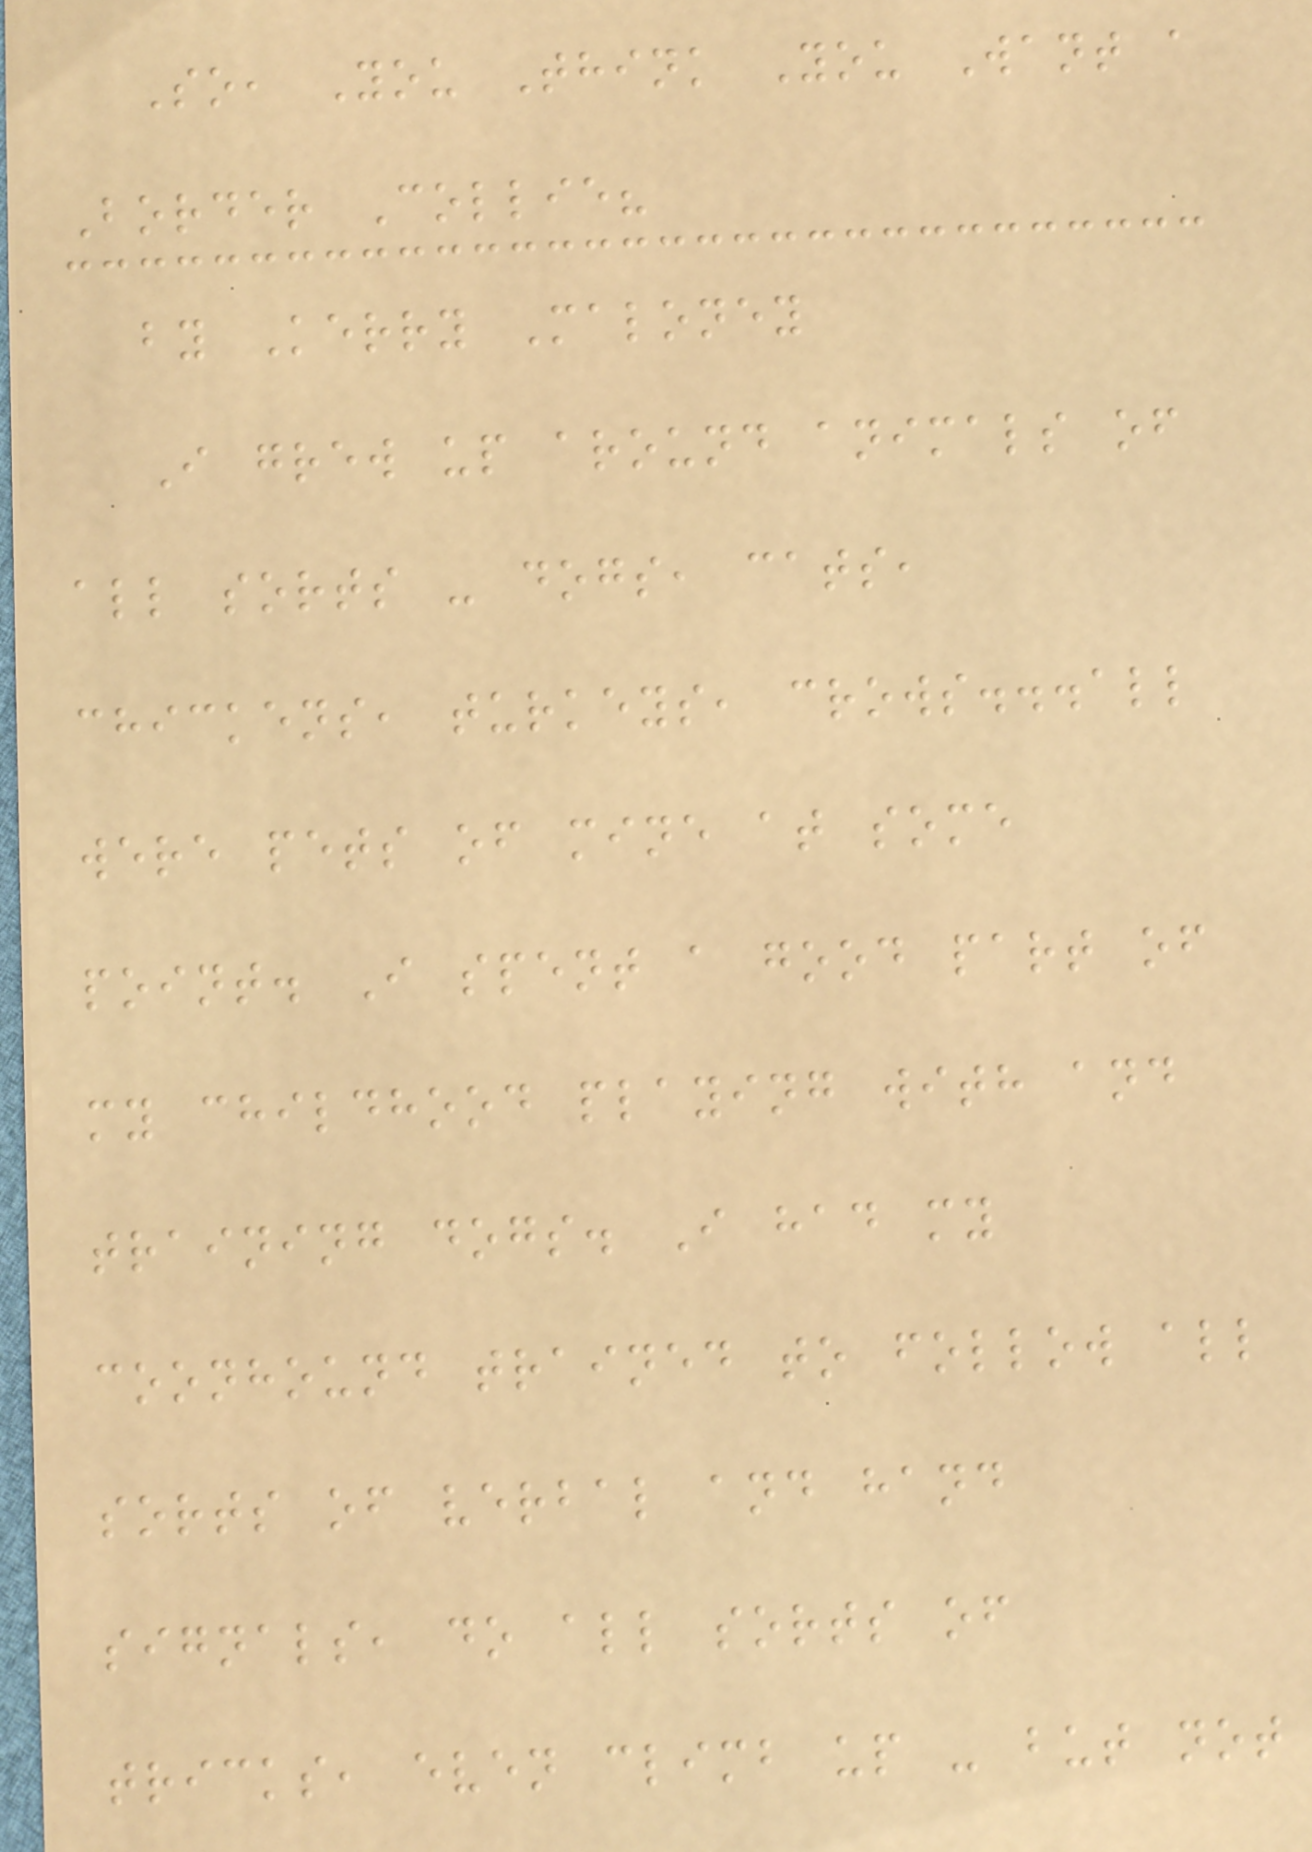So, You Think You Want a
Border Collie?
by Kerry Maloney
I grew up around animals of
all sorts - dogs, cats,
chickens, turkeys, crows...all
were pets of mine at some
point. I spent a good part of
my childhood playing with and
training dogs. I had my
coonhound trained to follow all
sorts of verbal and hand
signals, do all sorts of
tricks, even climb up - but not
